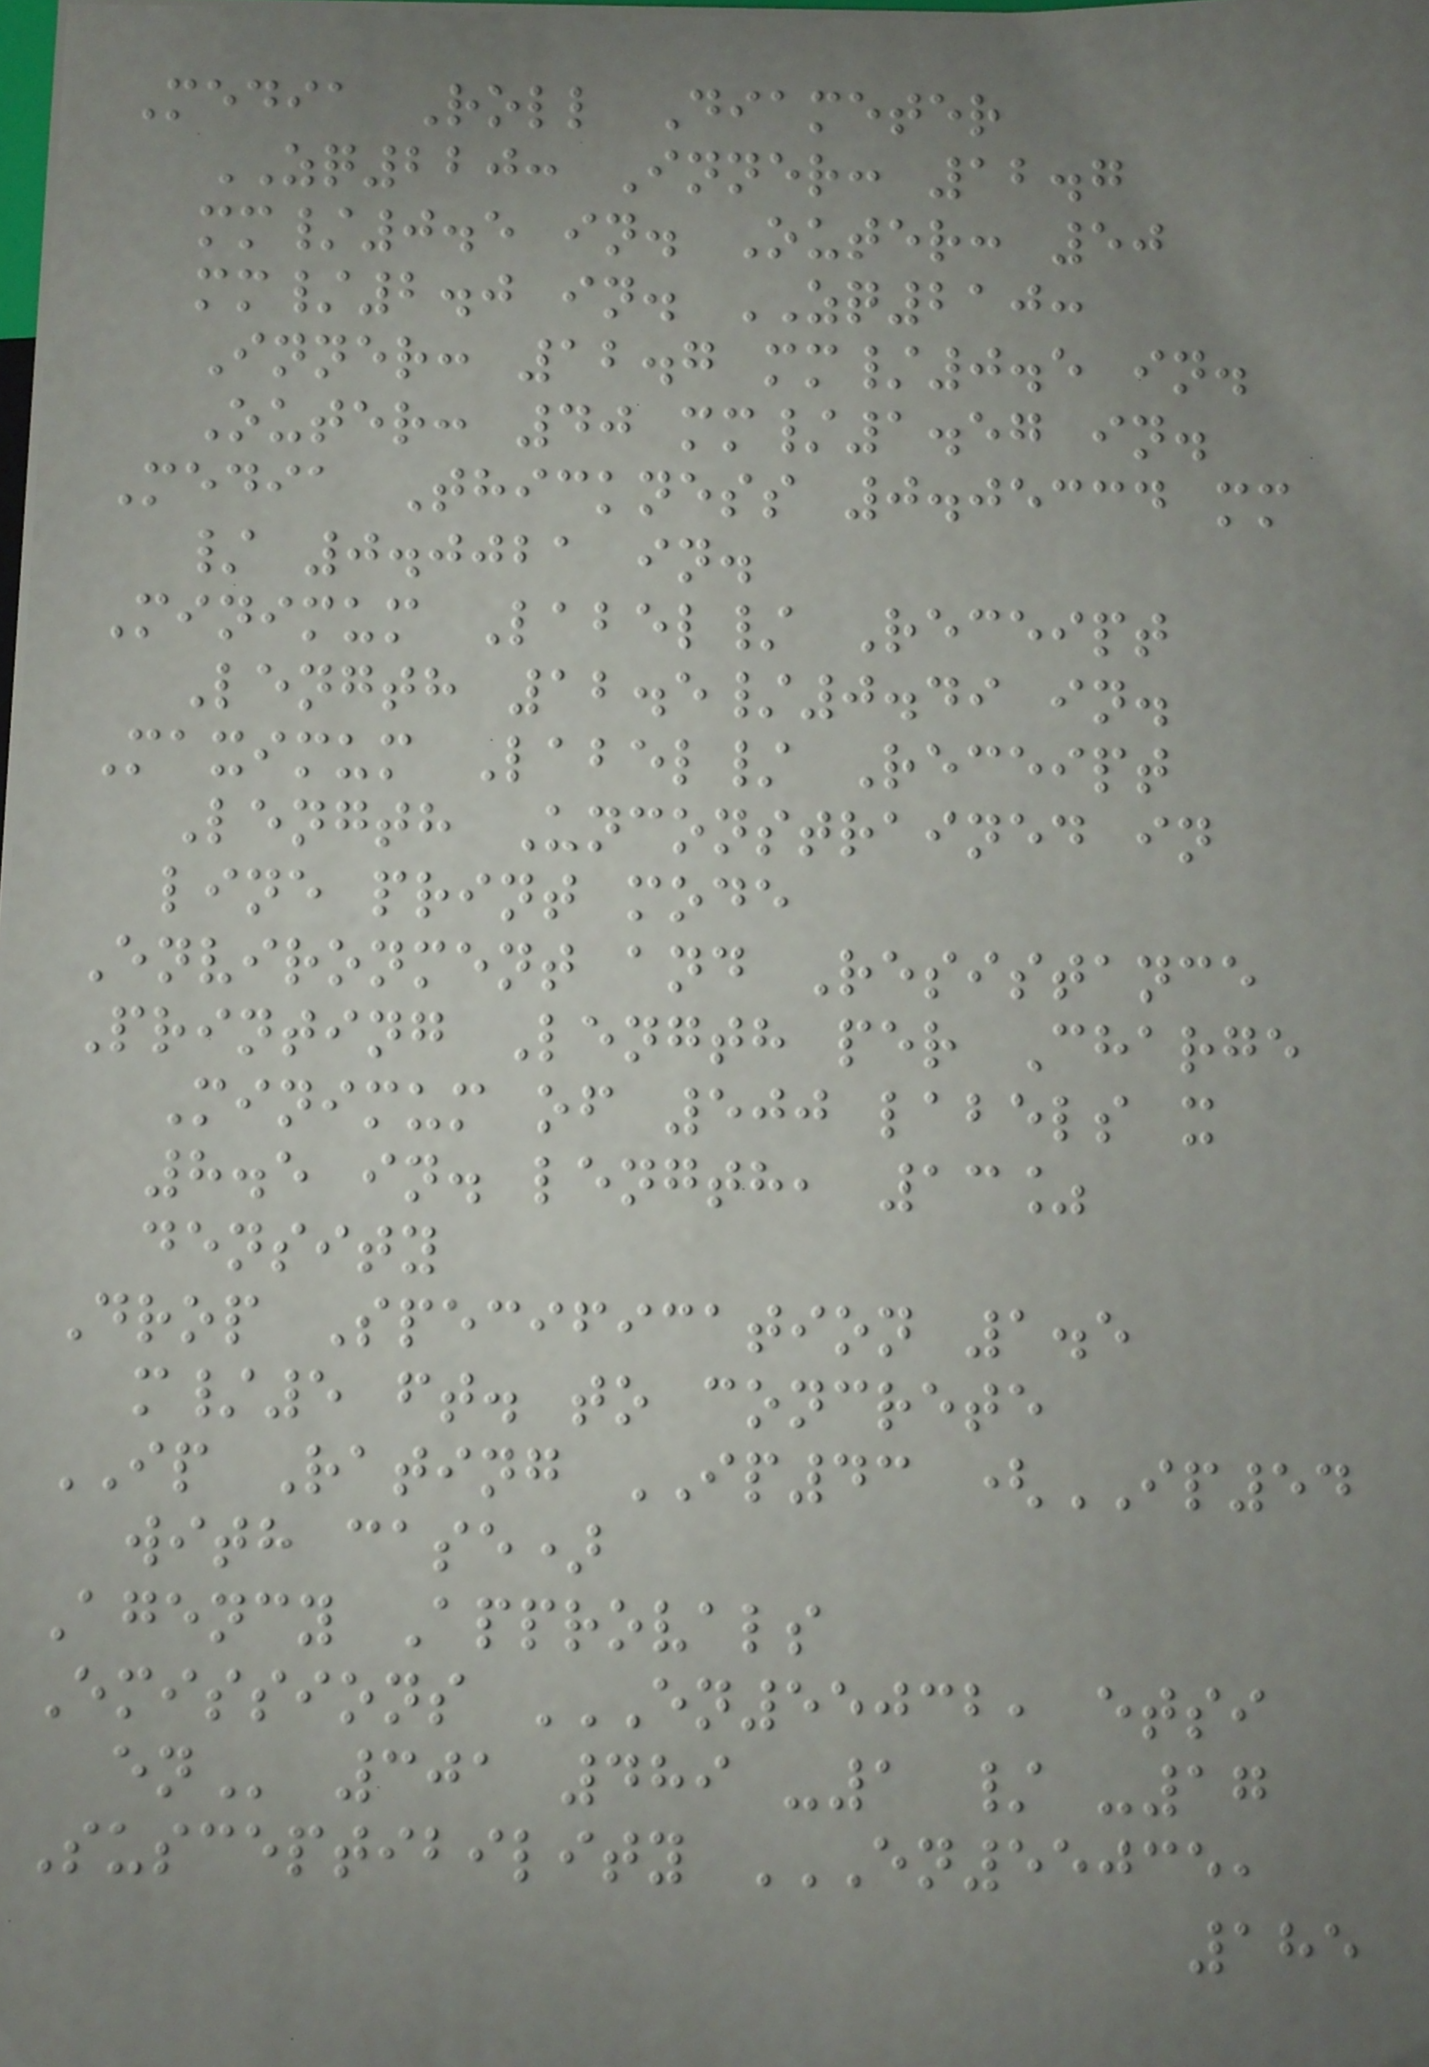Media Roll Diameter
ZQ220: Inner: 12.7
mm/0.5 in. Outer: 50
mm/2.0 in. ZQ210:
Inner: 12.7 mm/0.5 in.
Outer: 40 mm/1.57 in.
Media Thickness 0.05334 mm
/ 0.0021 in.
Minimum Label/ Receipt
Length 12.5/0.49 in.
Maximum Label/ Receipt
Length Unconstrained in
line print mode
Environment and Resistance
Printing Length per Charge
Minimum of 500 labels x
8.5 in. length, 13%
density
Drop Specification 1.5
m/5 ft. to concrete
IP Rating IP43 (IP54
with case)
Agency Approvals
Emissions EN55032, ETSI
EN 301 489 -1 / -17
Susceptibility EN55035,
185
